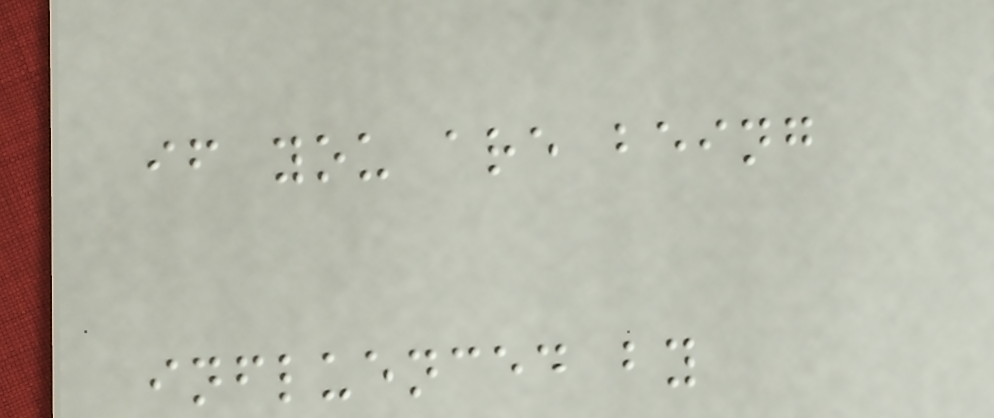if you are being
influenced by
